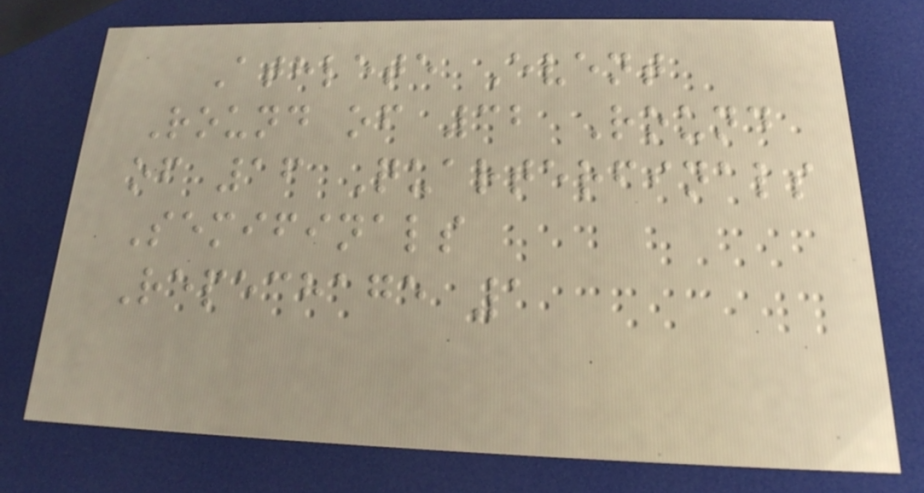Athlete Event
Round of 32 Round
of 16 Quarterfinals
Semifinals
Repechage 1
